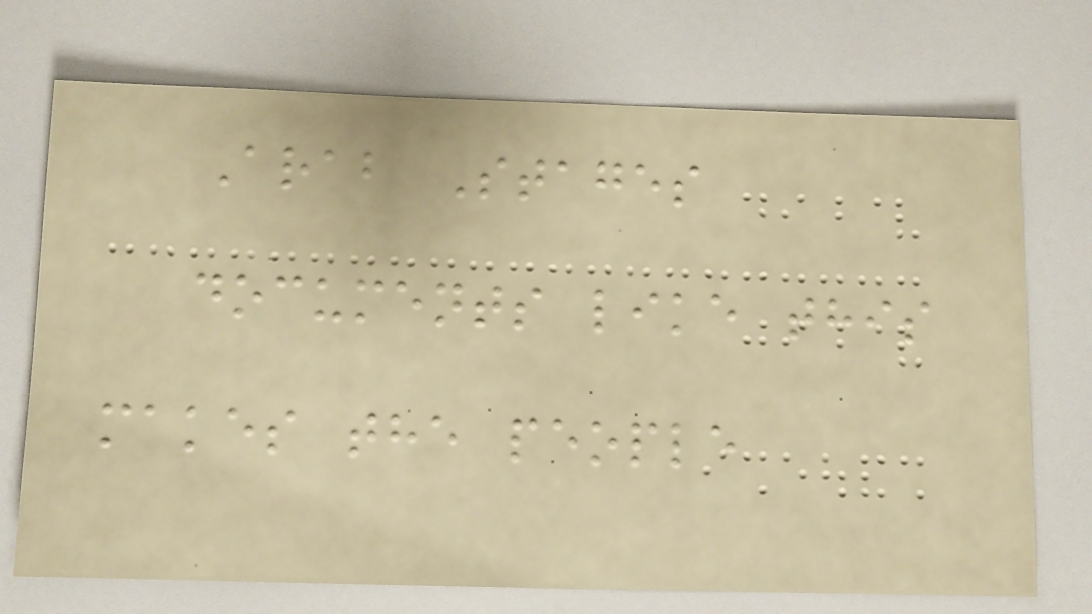Arab Stages
documents like this
makes the people
